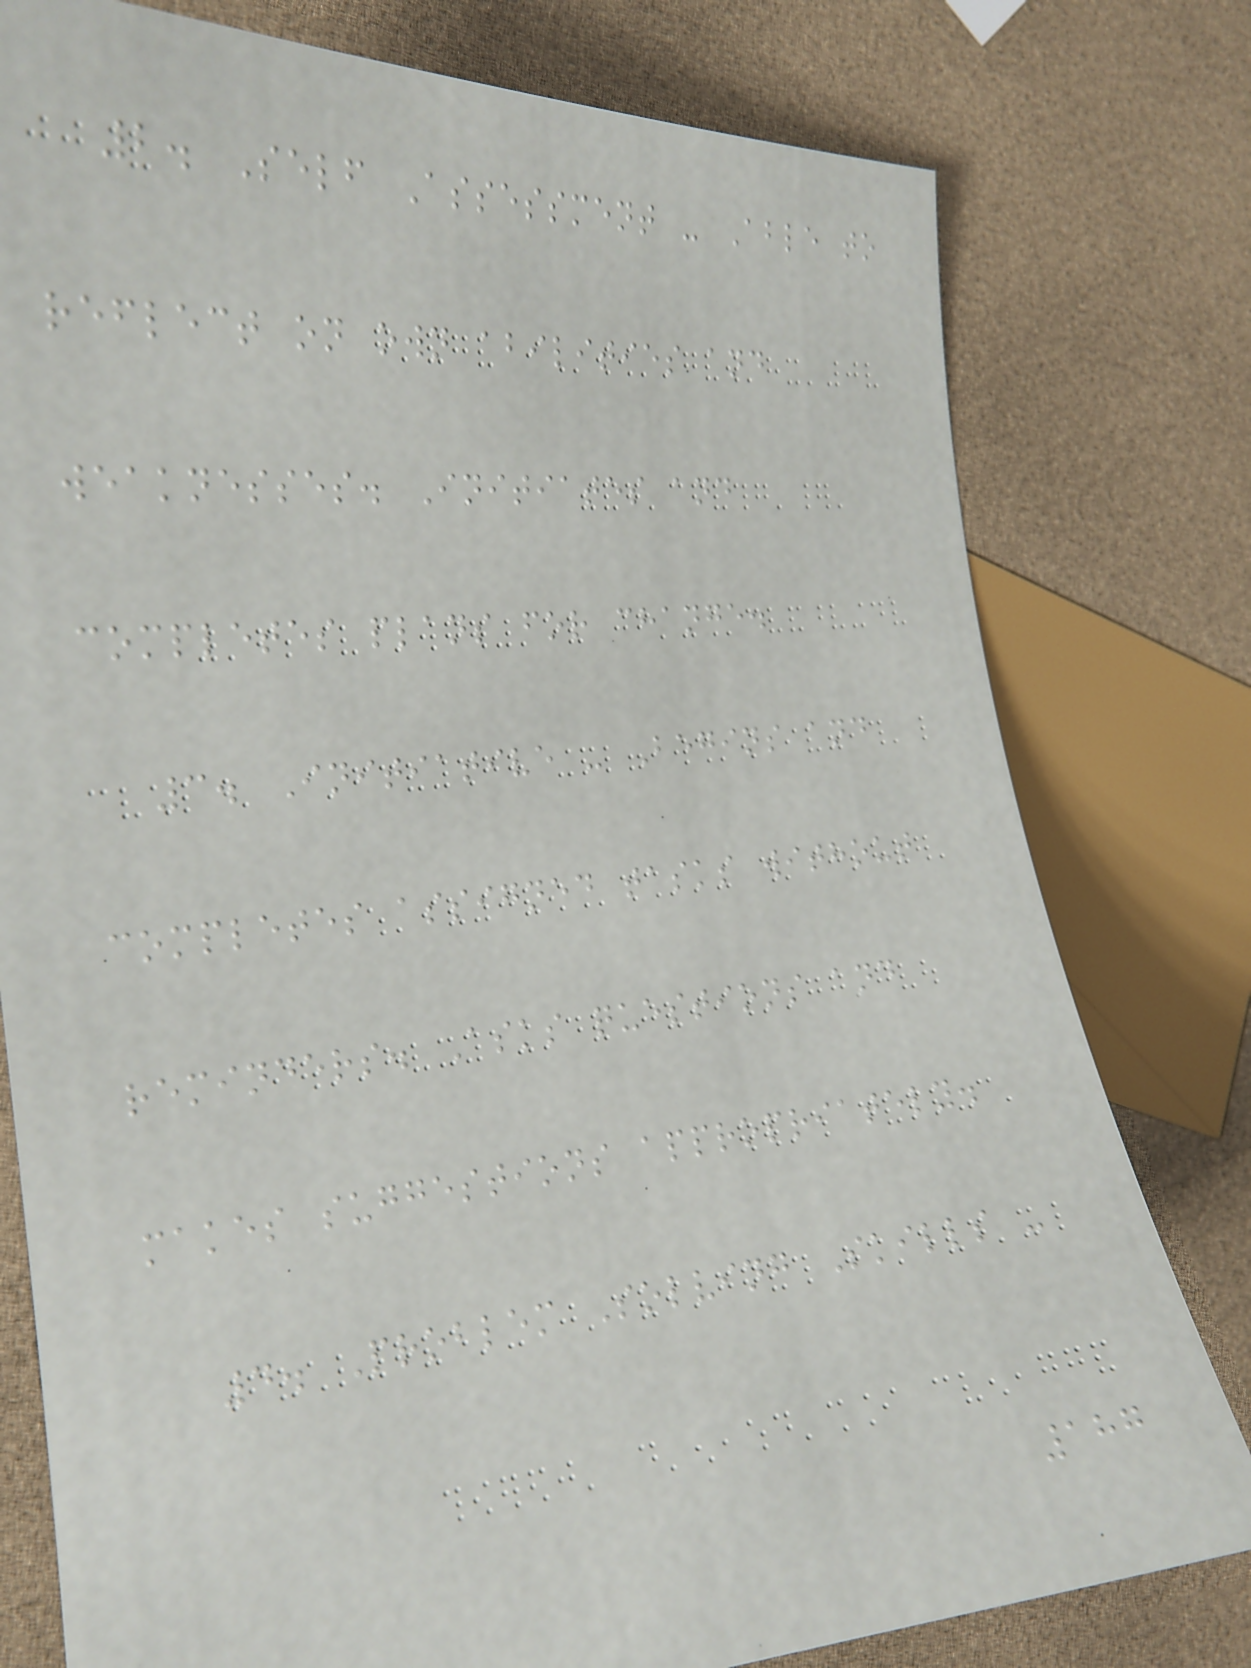2. Self Assessment - Able to
reflect on own abilities and
weaknesses. Initiates and
completes plans for change.
3. Initiative - Begins and
completes assigned tasks without
reminders. Asks questions and
makes suggestions appropriately.
4. Problem Solving Skills -
187
